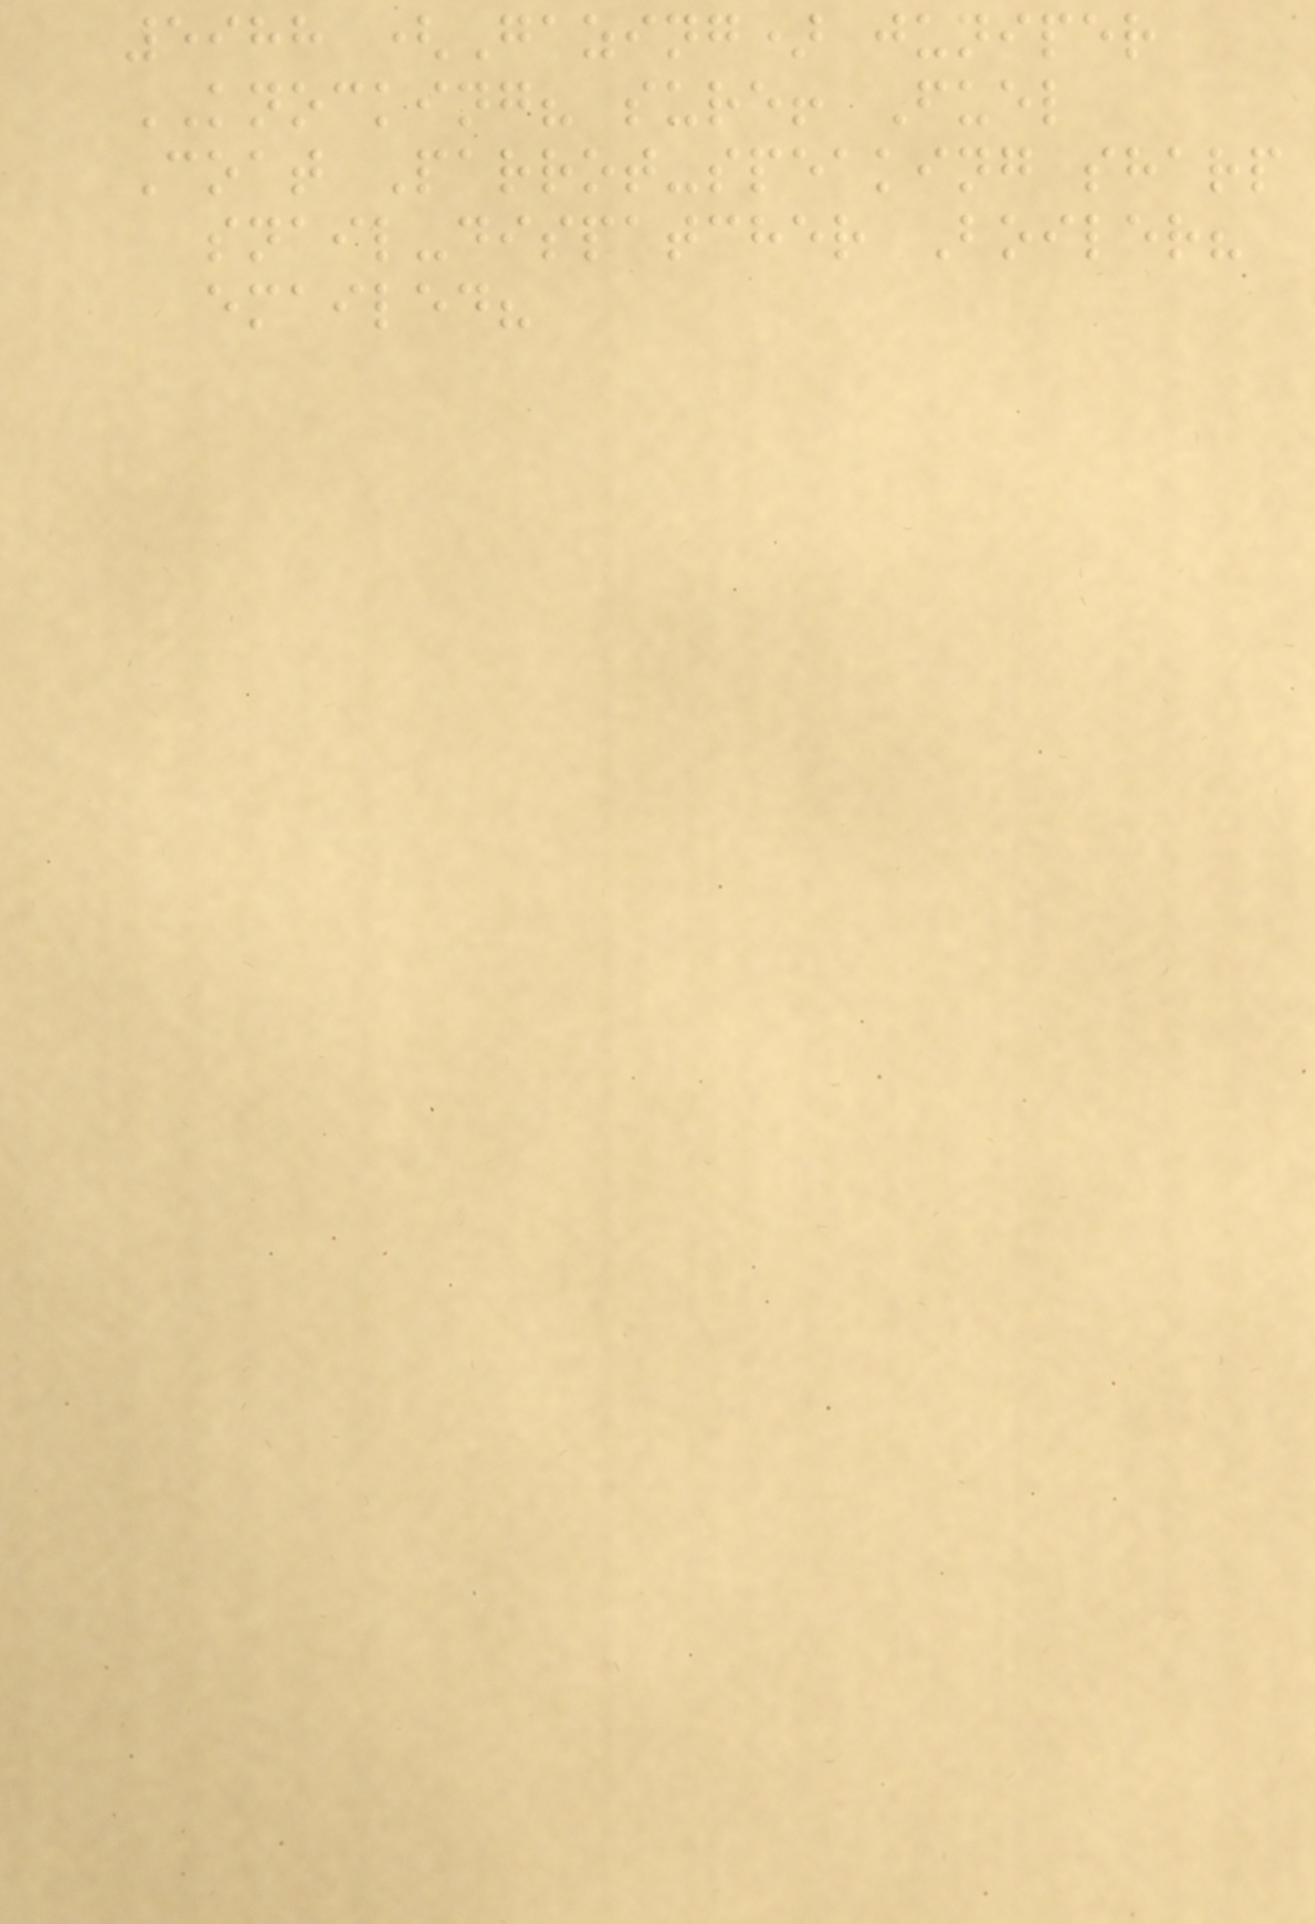5988 (Gazing) juniper
KNOCKING? sure! Fuel
Coat Parrot-speaking sharp
snail-dispatcher Boiler?
emailed?
